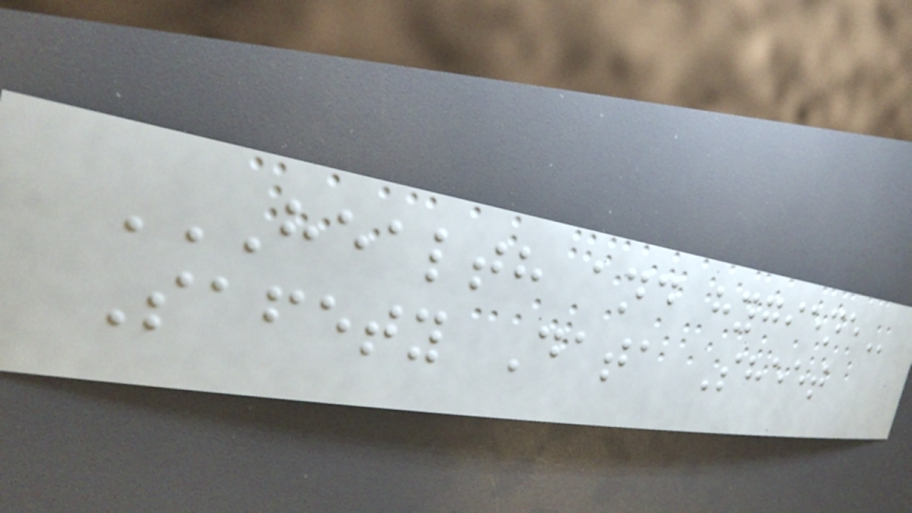HEALTH AND HYGIENE
Safety Data Sheet
